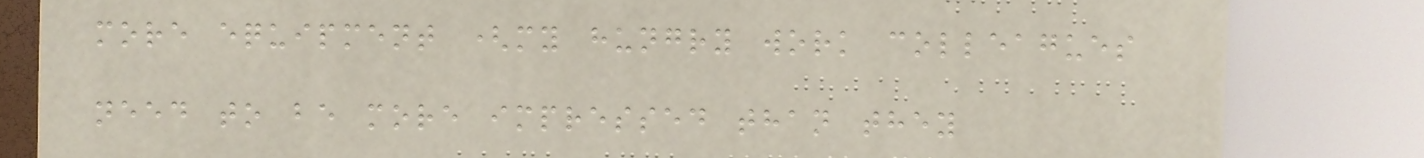more equipment (my hungry work colleagues
need to be more impressed than they
